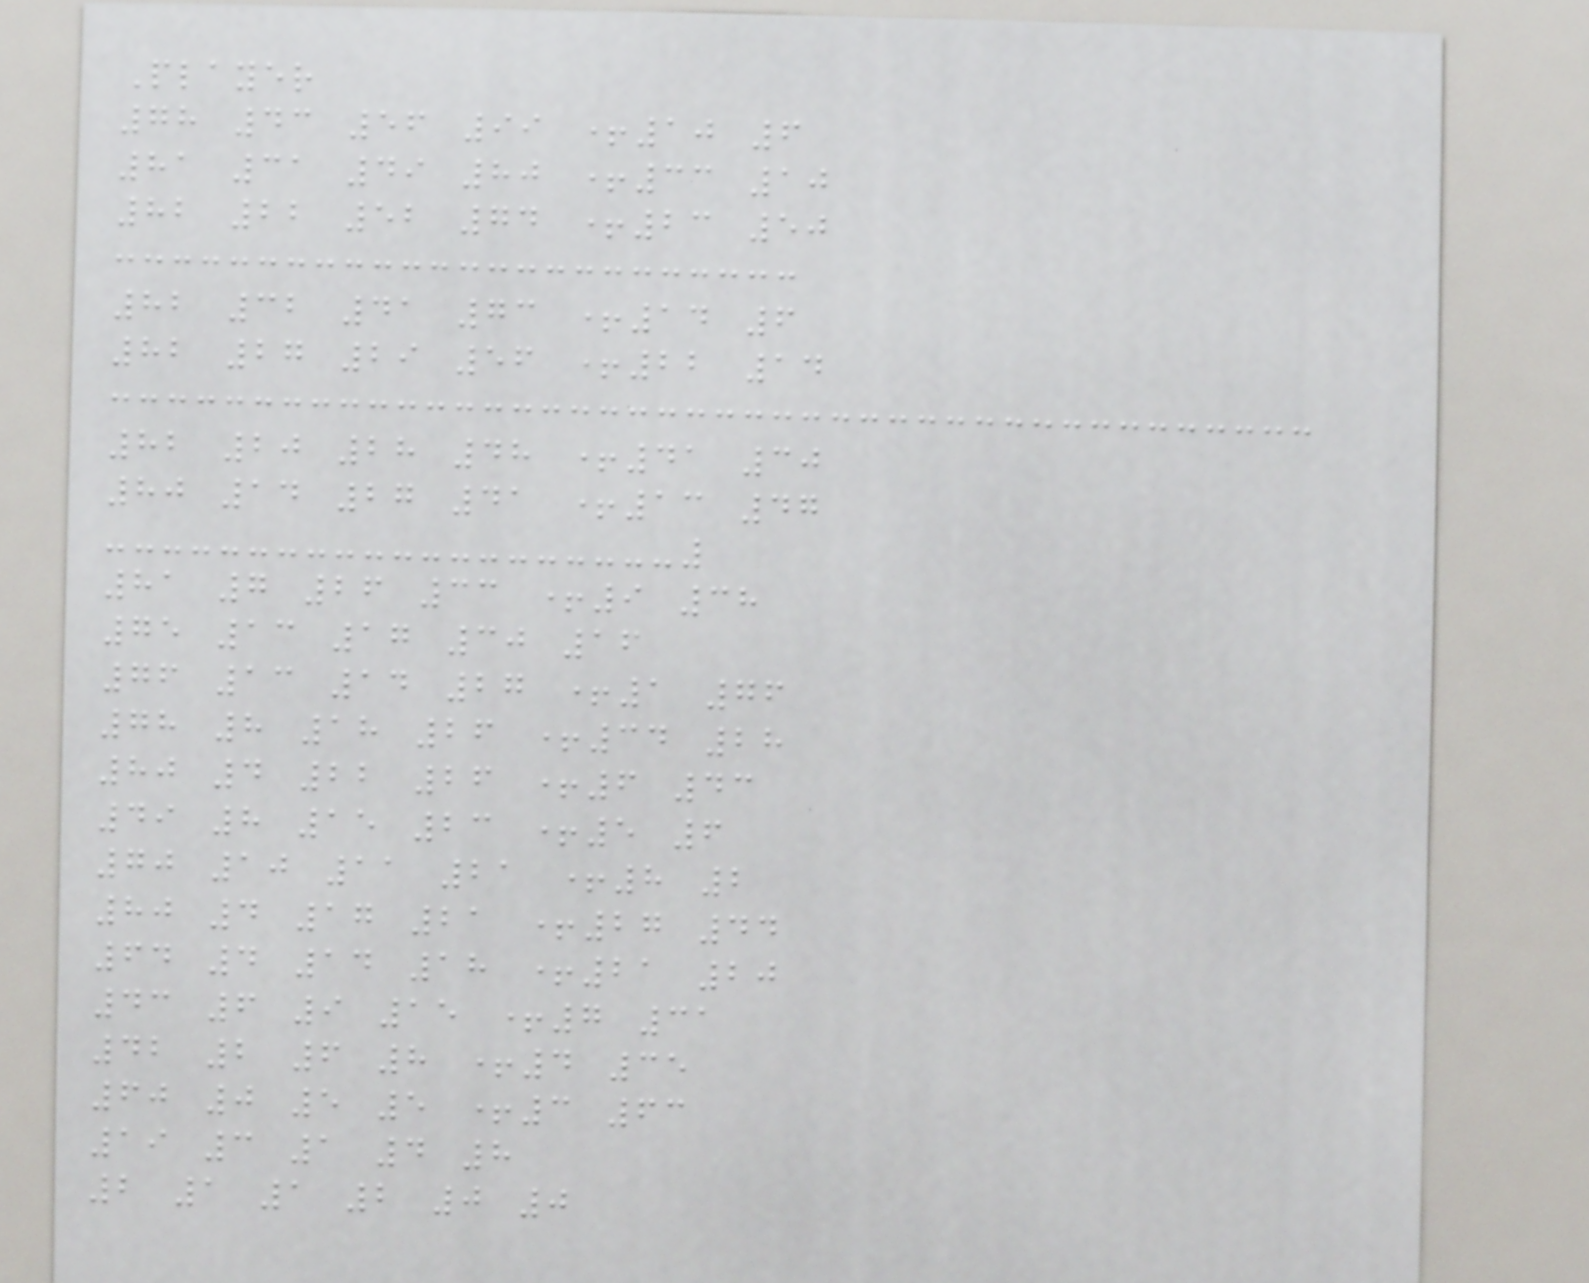Player
78 43 56 99 +10 6
81 31 49 80 +33 10
82 22 52 74 +23 50
82 32 41 73 +14 6
82 27 29 56 +22 14
82 20 28 48 +41 30
80 14 27 41 +13 47
81 7 26 33 +9 38
75 13 17 30 16
76 13 14 27 +1 76
78 8 18 26 +34 28
80 4 22 26 +6 43
49 8 15 23 +5 6
70 10 11 21 +8 2
80 4 17 21 +27 44
64 4 14 18 +21 20
43 6 9 15 +7 31
42 2 6 8 +4 35
60 0 5 5 +3 63
19 3 1 4 8
2 1 1 2 0 0
